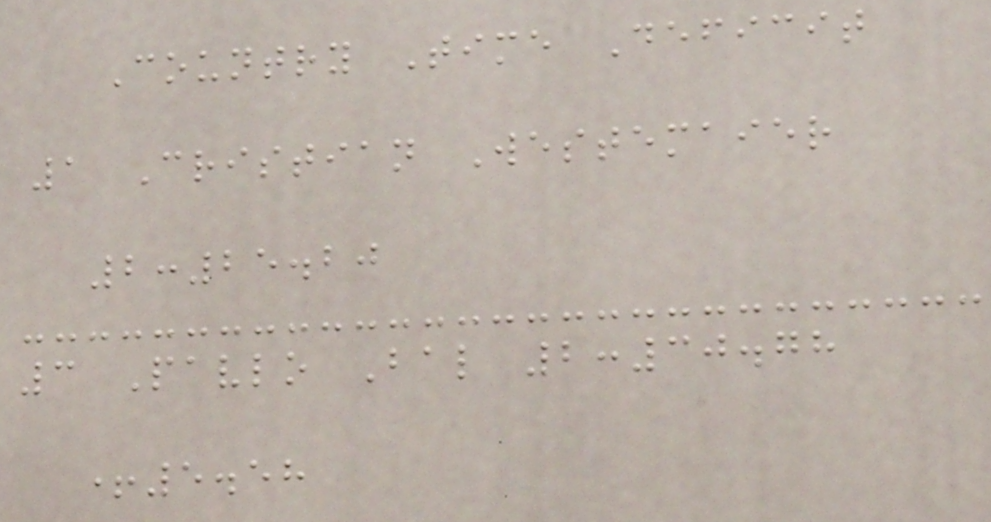Country Time Deficit
1 Cristian Westemaier
2:25.20
3 Pavlo Bal 2:30.78
+5.58
